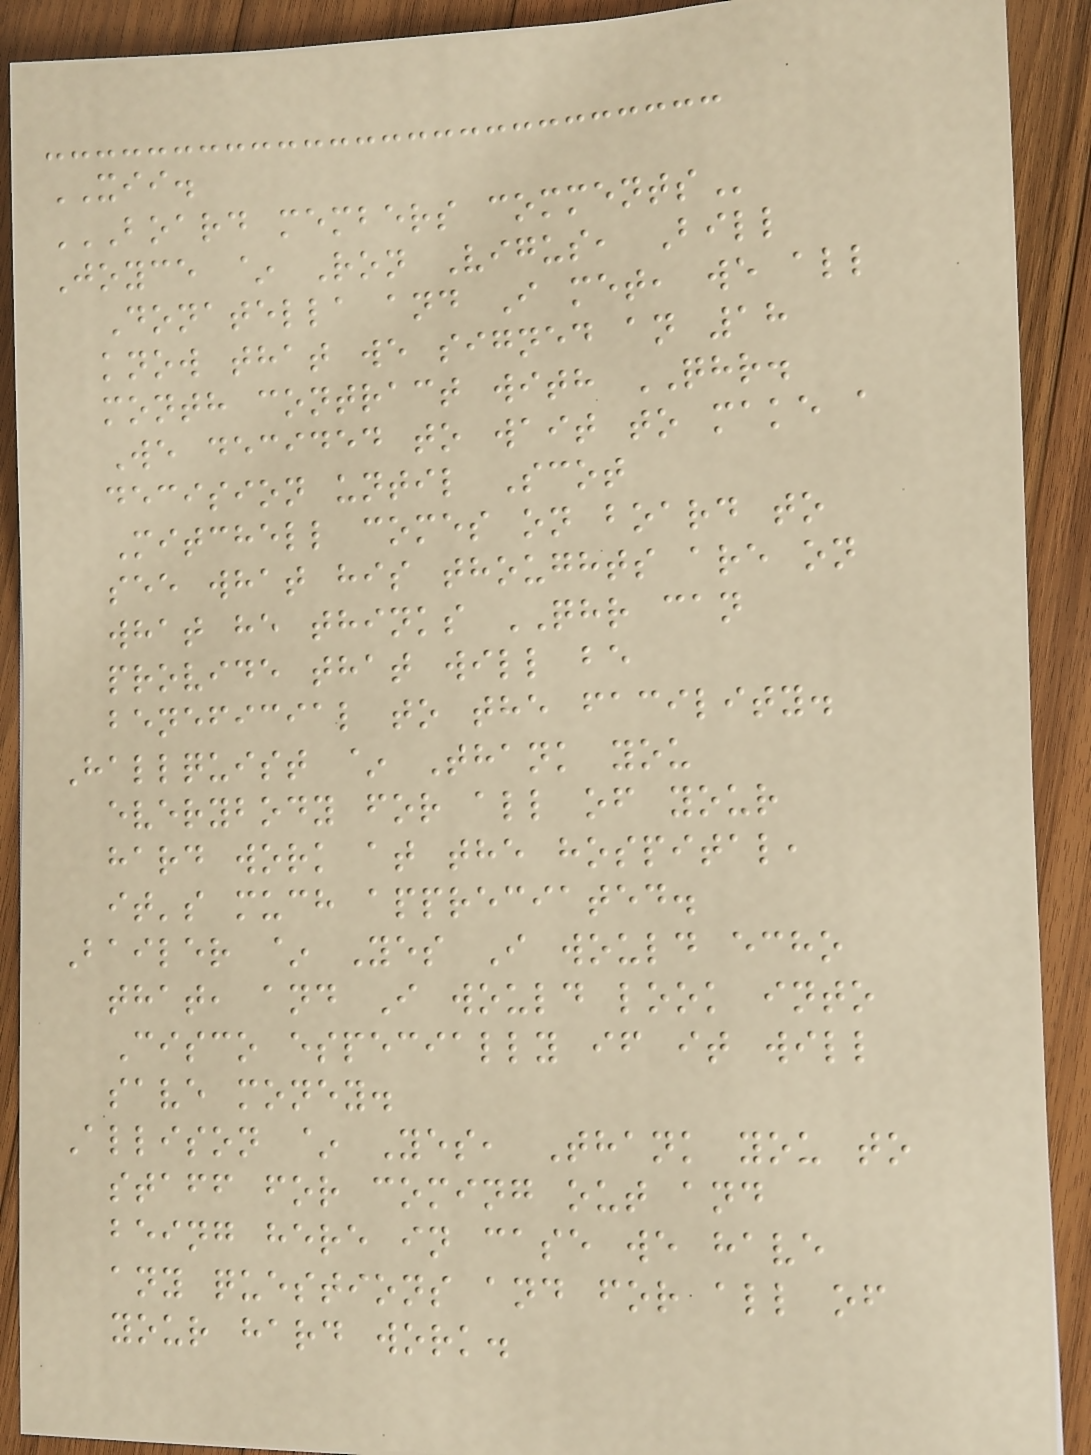XII.
BOARD MEMBERS COMMENTS
Joyce ~ Ron Vigus, Bill
Donatella and I met, we all
know that we signed an 18
month contract with QHR.
We decided to wait to make a
decision until Scot
Mitchell comes on board to
see what his thoughts are on
what he thinks QHR can
provide that will be
beneficial to the facility.
Hallquist ~ Thank you
everybody for all of your
hard work at the hospital,
it's much appreciated.
Bailer ~ Yes I would echo
that, and I would look into
Cisco especially if it will
save money.
Allison ~ Yes, Thank you to
staff for coming out and
being here in case we have
any questions and for all of
your hard work.
